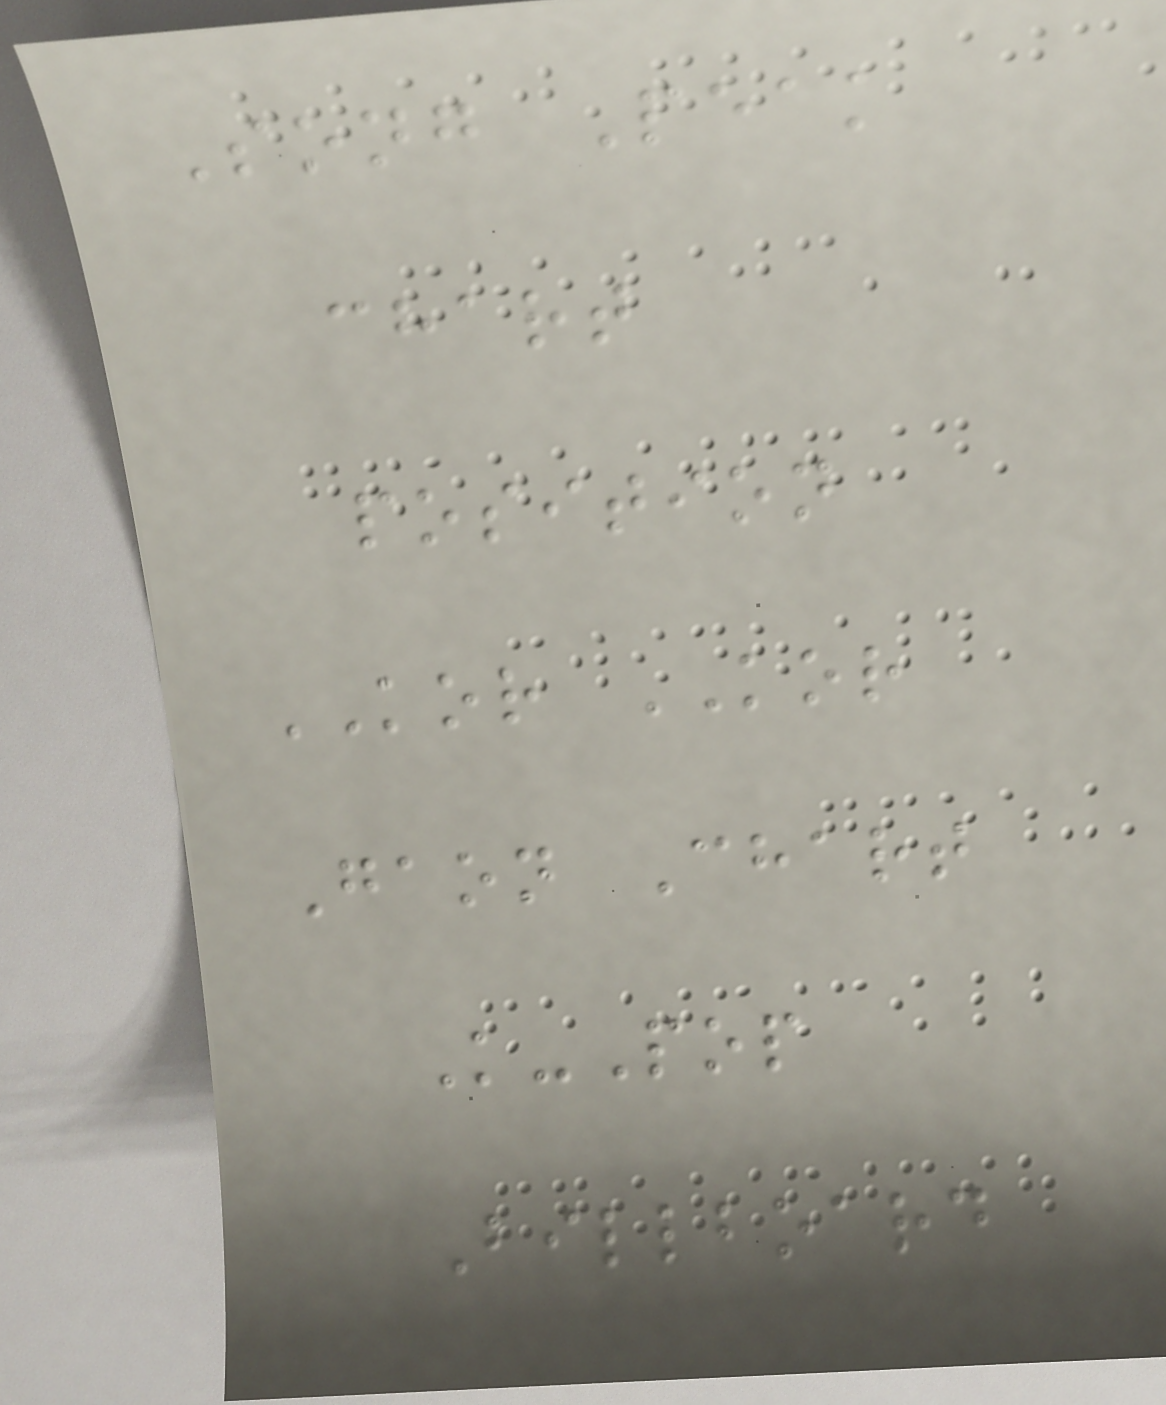Song Peak
chart
position
KOR KOR
Gaon Chart
K-Pop
Billboard
